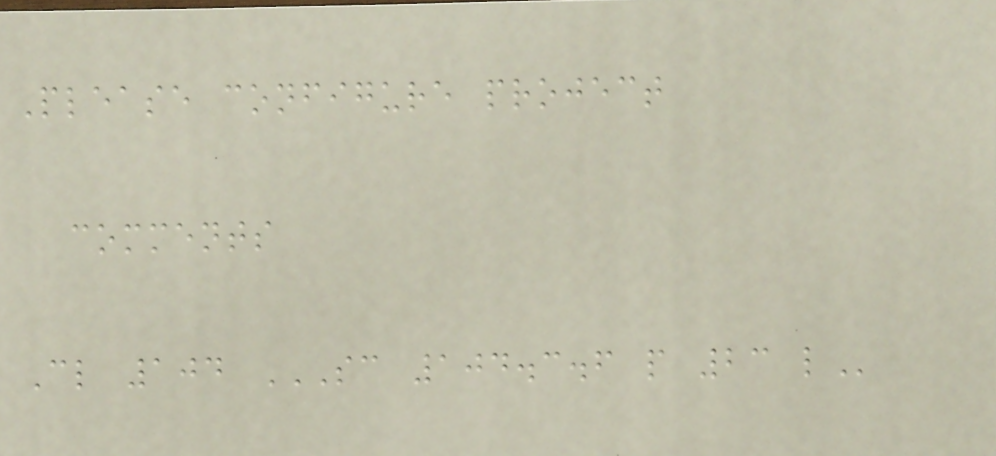Please configure project
comments
Cl 104 SC 104.3.6 P 23 L
